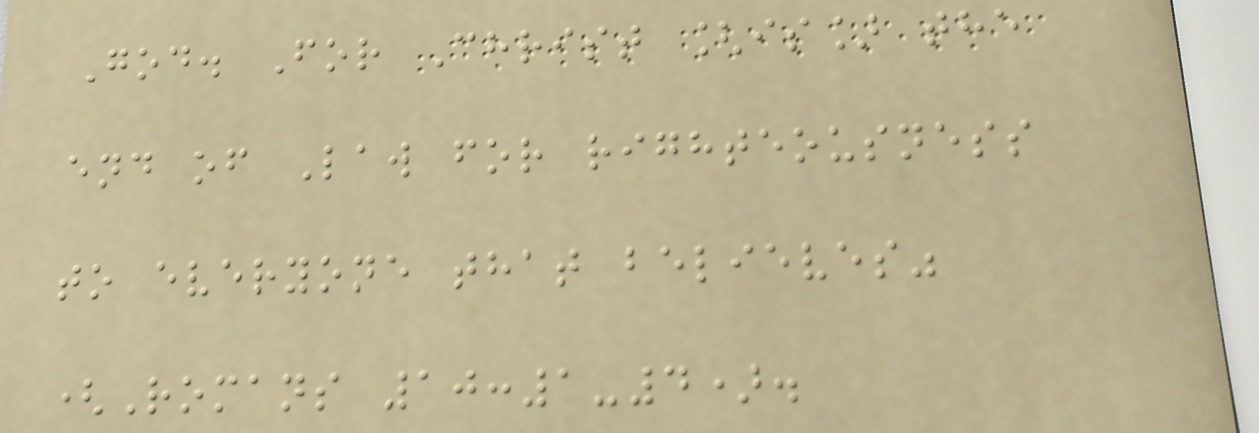God. For Christ [is] the
end of Law for righteousness
to everyone that believes"
(Romans 10:1-4).
